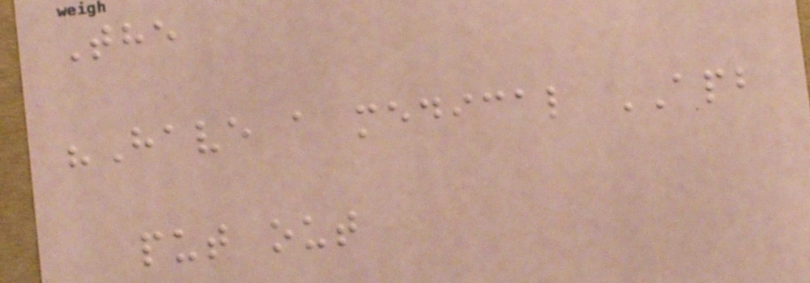The
"Have a medical APB
put out
